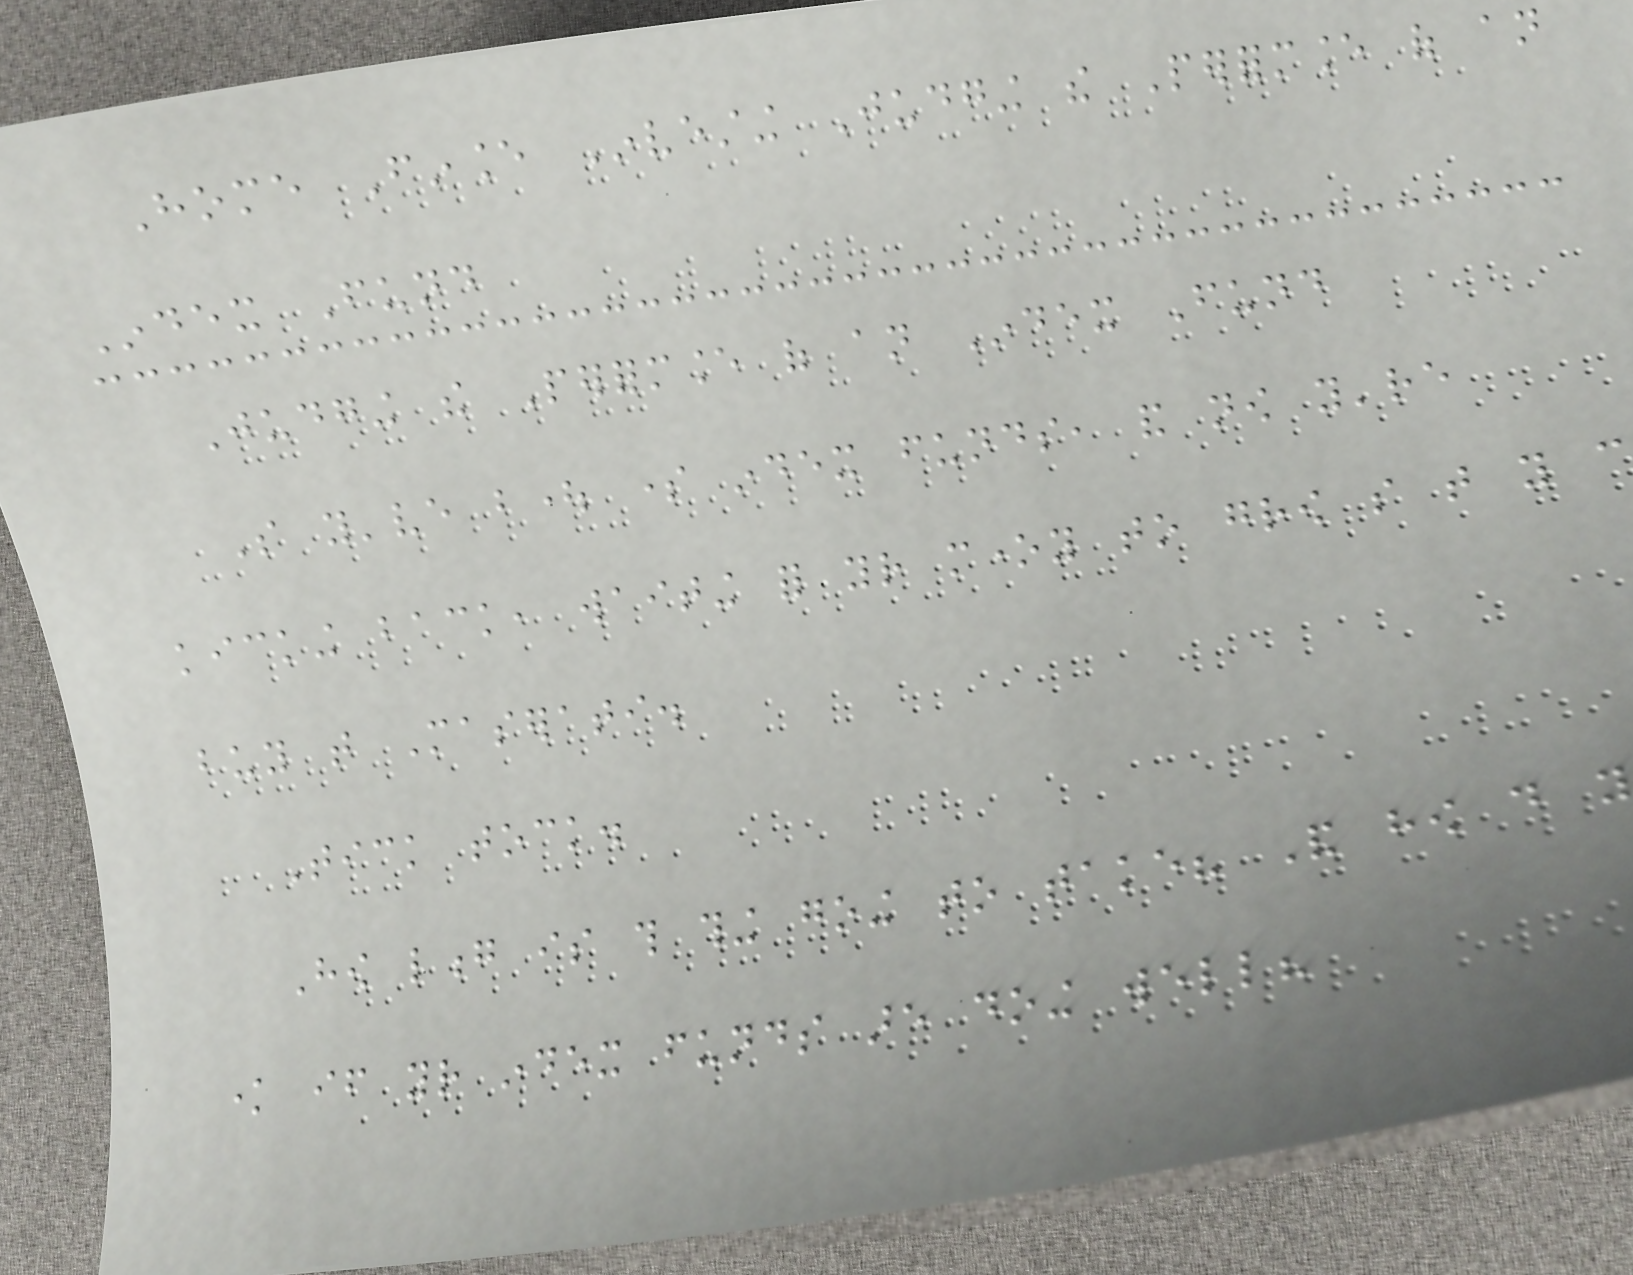Home Finance Investing Judging the Performance of an
Index Fund
Judging the Performance of an Index Fund
So you've bought some index funds, and now you're
kicking back, waiting for your money to grow so that you can
buy that Maserati.
Tick tock.
How long is this thing going to take? And how do you
know if your index funds are doing well?
